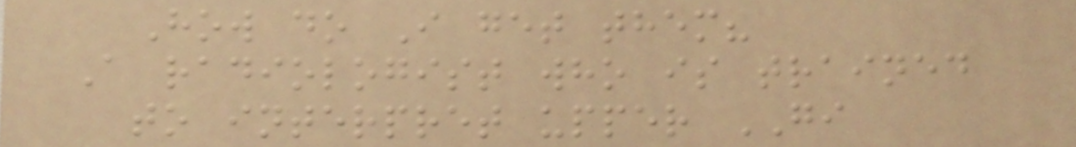How do I get them?
A radiologist who is trained
to interpret upper GI
